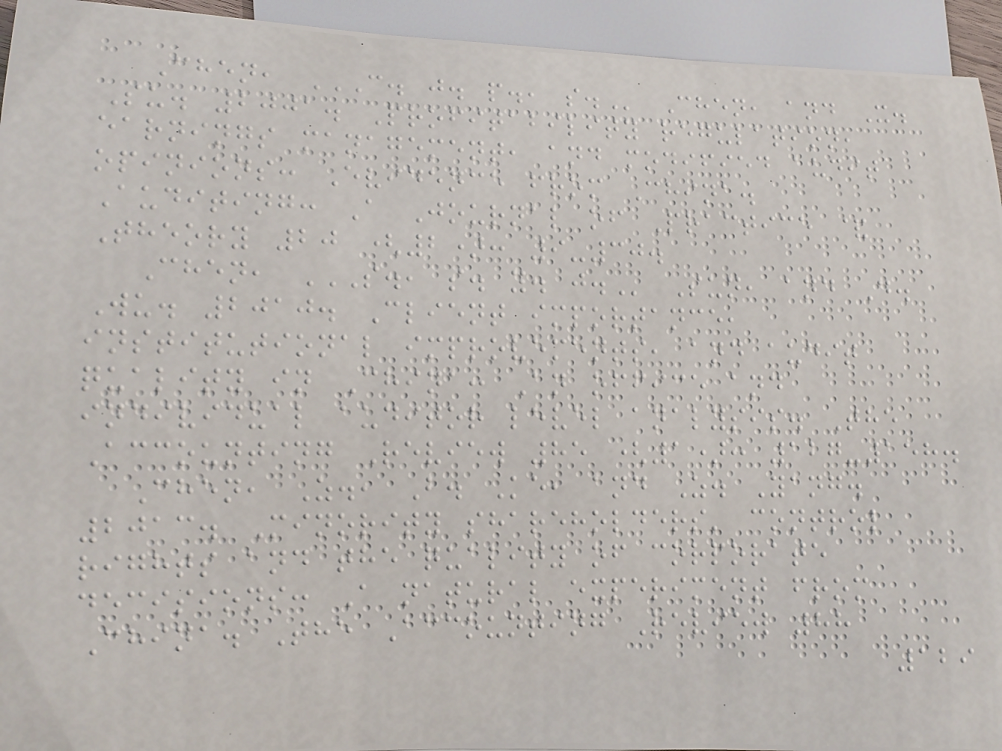Chen, C. J. P., S. Chen, and X.
Su. 2001. Profitability regulation,
earnings management, and modified audit
opinions: Evidence from China.
Auditing: A Journal of Practice &
Theory 20 (2): 9-30.
Chen, S., S. Y. J. Sun, and D.
Wu. 2010. Client importance,
institutional improvements, and audit
quality in China: An office and
individual auditor level analysis. The
Accounting Review 85 (1): 127-158.
Chen, Z., B. Ke, and Z. Yang.
2013. Minority shareholders' control
rights and the quality of corporate
decisions: A natural experiment from
China. The Accounting Review 88
129
